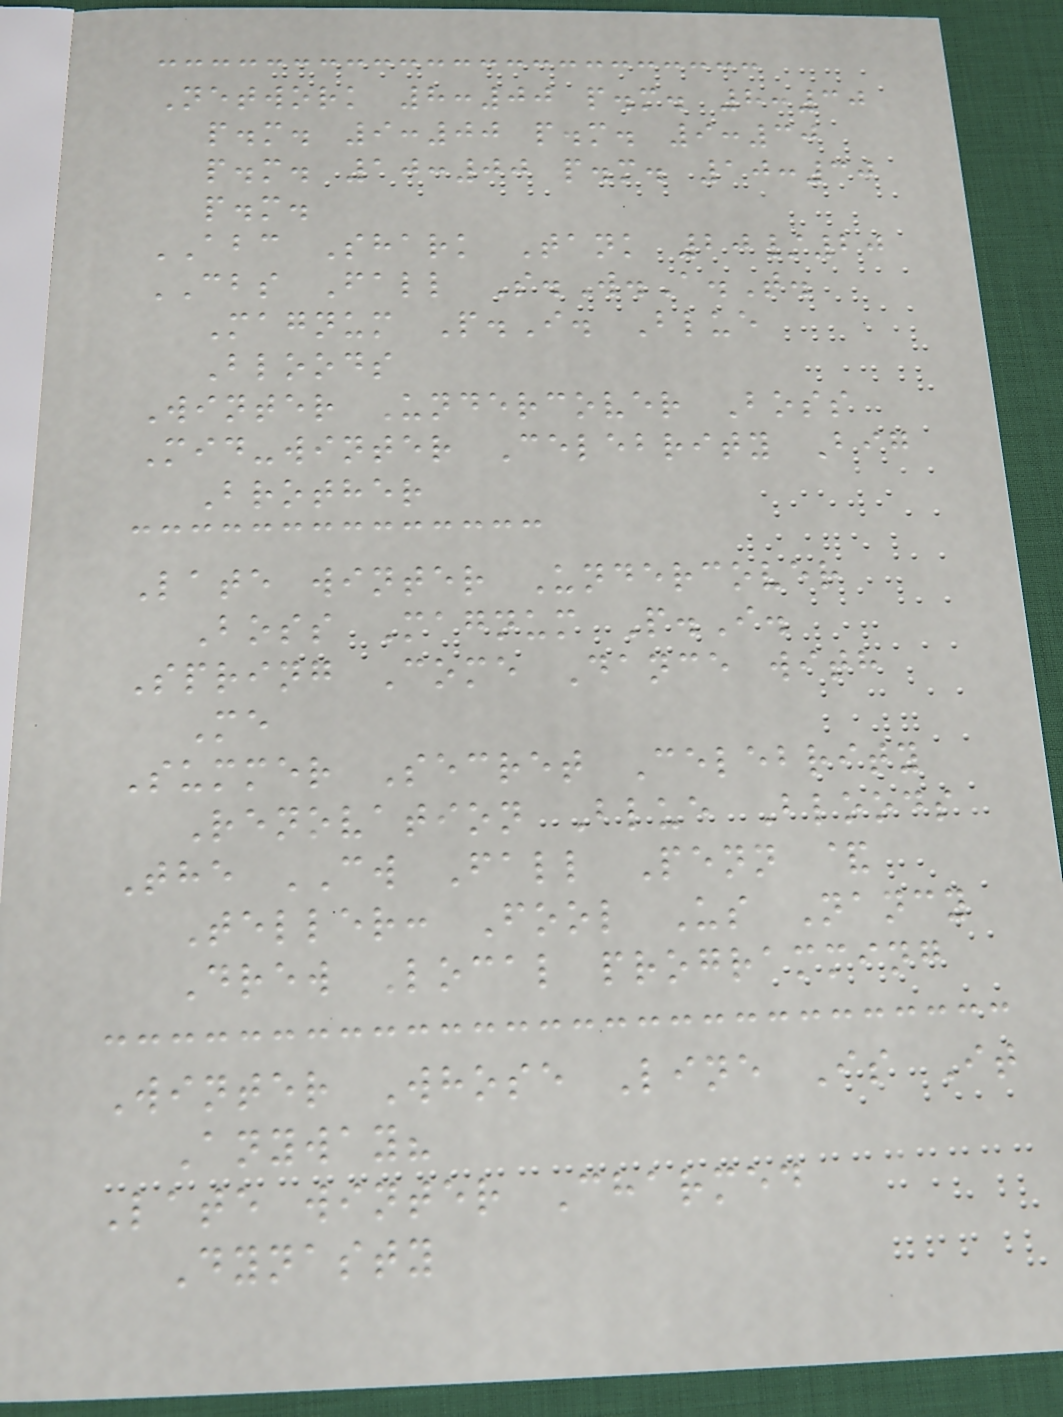Network 8:00 p.m. 8:30
p.m. 9:00 p.m. 9:30
p.m. 10:00 p.m. 10:30
p.m.
ABC Shark Tank 20/20
CBS Fall S.W.A.T.
Magnum P.I. Blue
Bloods
Winter Undercover Boss
Mid-winter Celebrity Big
Brother
Late winter Undercover
Boss Magnum P.I.
Spring Come Dance with
Me
Summer Secret Celebrity
Renovation Blue Bloods
The CW Fall Penn &
Teller: Fool Us Nancy
Drew Local programming
Winter Whose Line Is It
Anyway?
Late winter Charmed
Dynasty
